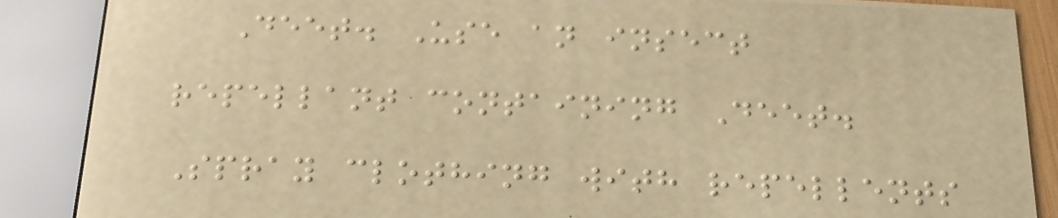Deet. Use an insect
repellant containing Deet.
Spray clothing with repellents
